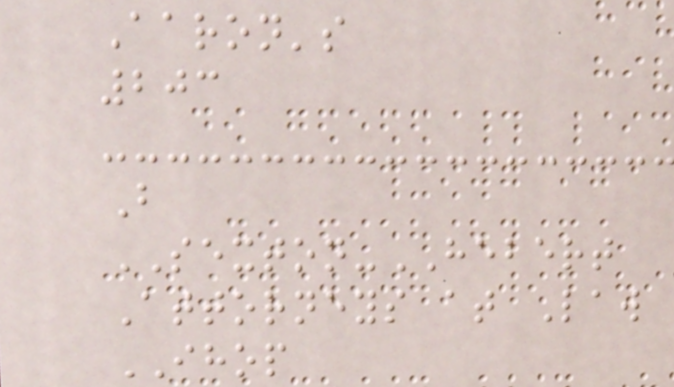Aaron's
203
B
SEXTON-HEBERT
Attorneys at Law
IHOP
